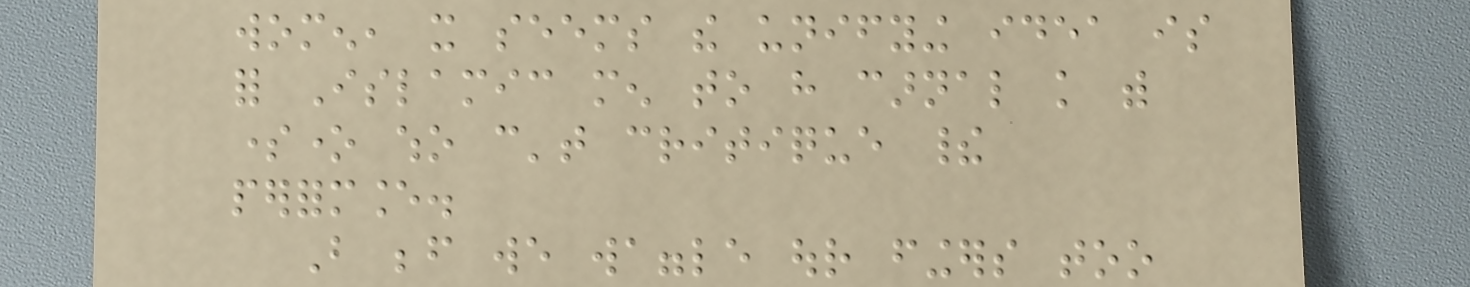women, it seems the unifying idea is
for Islamic men to have carnal knowledge with
someone who can't critique their
performance.
But before we waggle our fingers too
